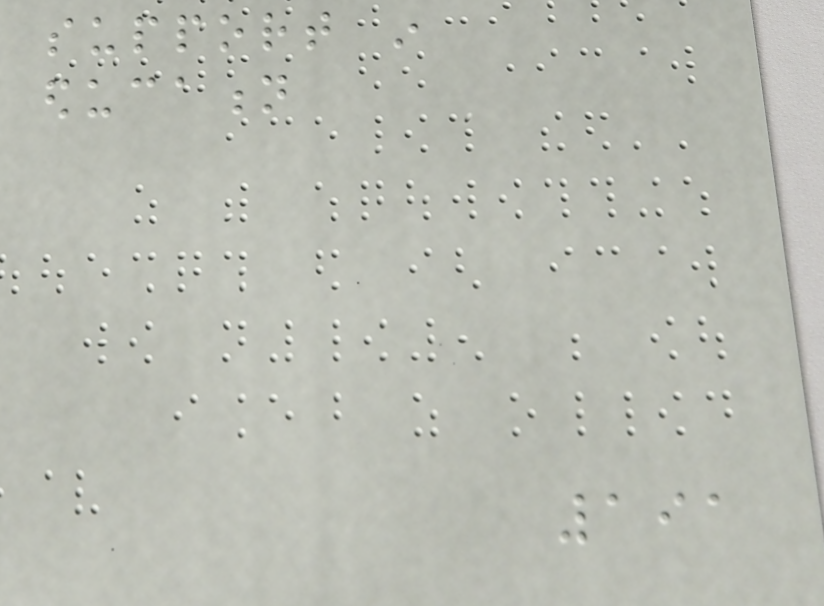support in
education
191
